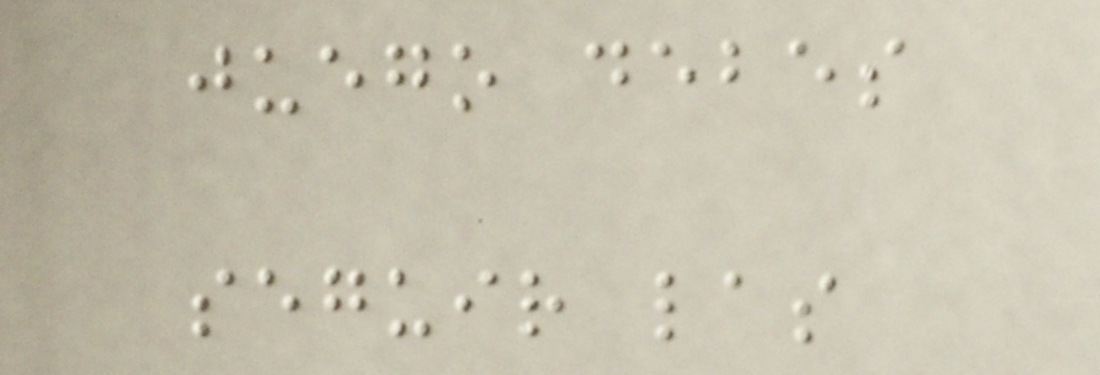juego debes
seguir las
